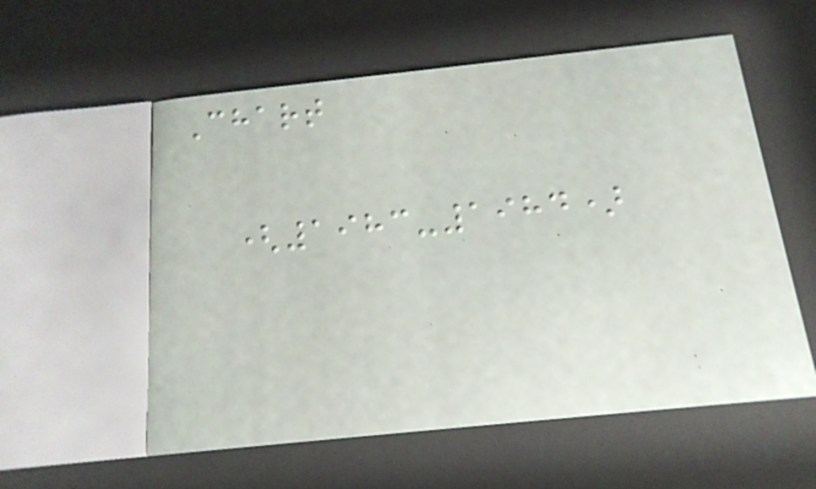Chart
(1983-1984)
